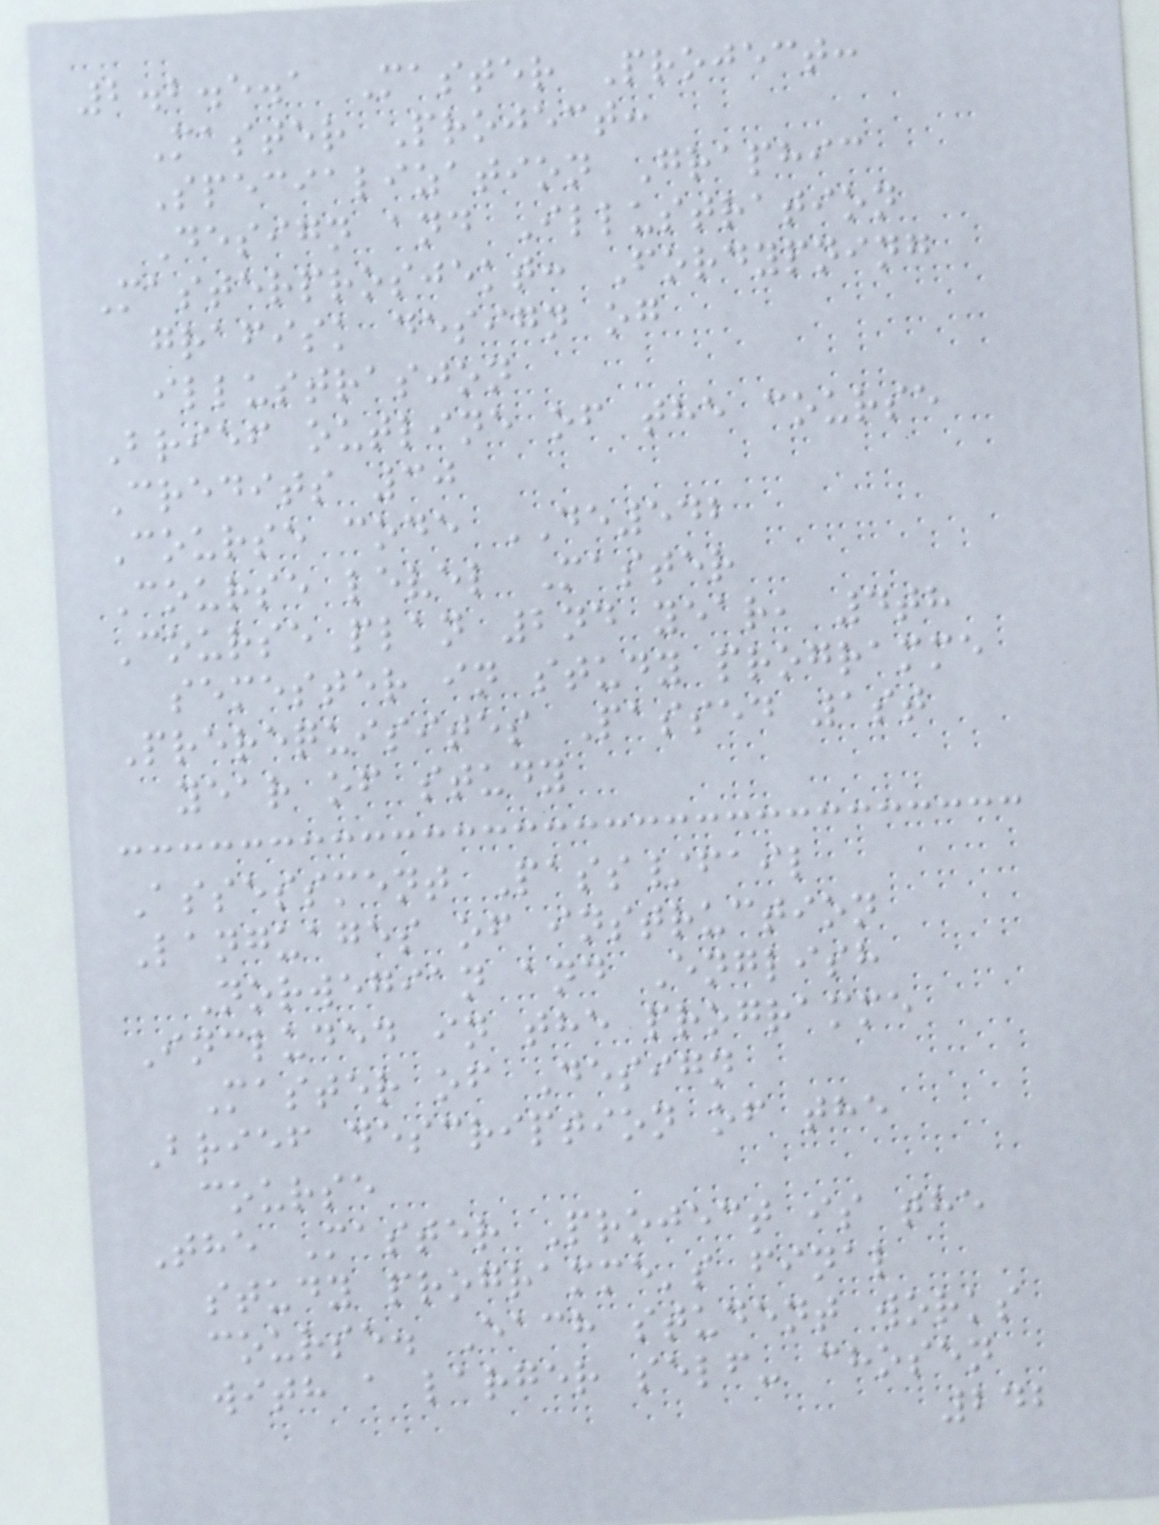2.2.5.1 Master Project:
Master Project:
Specialization Graphic
Design and Illustration
Masterprosjekt: Fordypning
grafisk design og
illustrasjon
Brief outline of the course
Credits 30
Course code DE542
Course level Master
Course plan 2nd year, 4th
semester in study programme
Prerequisites Passed 1st
year of study
Assessment Pass/fail
Languages of instruction
Norwegian and English
Included in the programme
Master of Design
Brief description of the
course
The Master Project is the
study programme's final
course. Each student works
with a larger self- chosen
242
